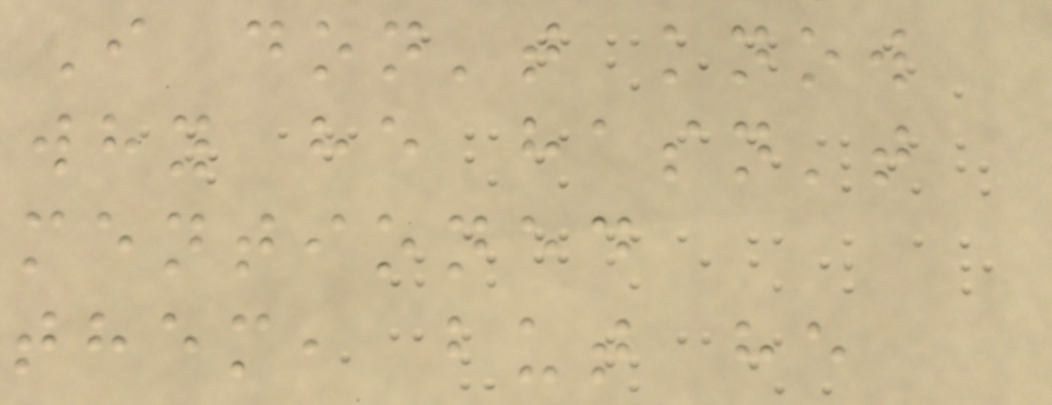I don't know
why he hasn't
mentioned
them, but he
